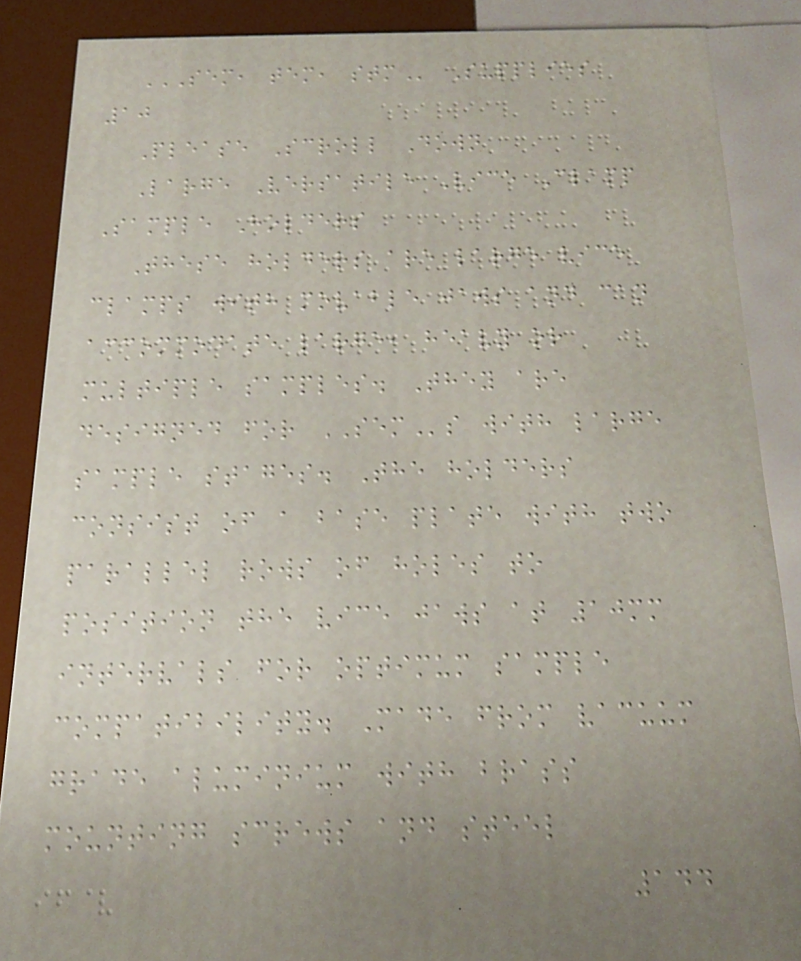SEM, TEM, STM Supplies
10
Please Scroll Down
Large Versatile Vice Clamp
Sample Holders
These holders are large vice
clamps with movable jaws and can
accommodate large, heavy or
multiple samples. They are
designed for SEMs with large
sample stages. The holders
consist of a base plate with two
parallel rows of holes to
position the vice jaws at 10mm
intervals for optimum sample
compatibility. Made from vacuum
grade aluminium with brass
mounting screws and steel
144
